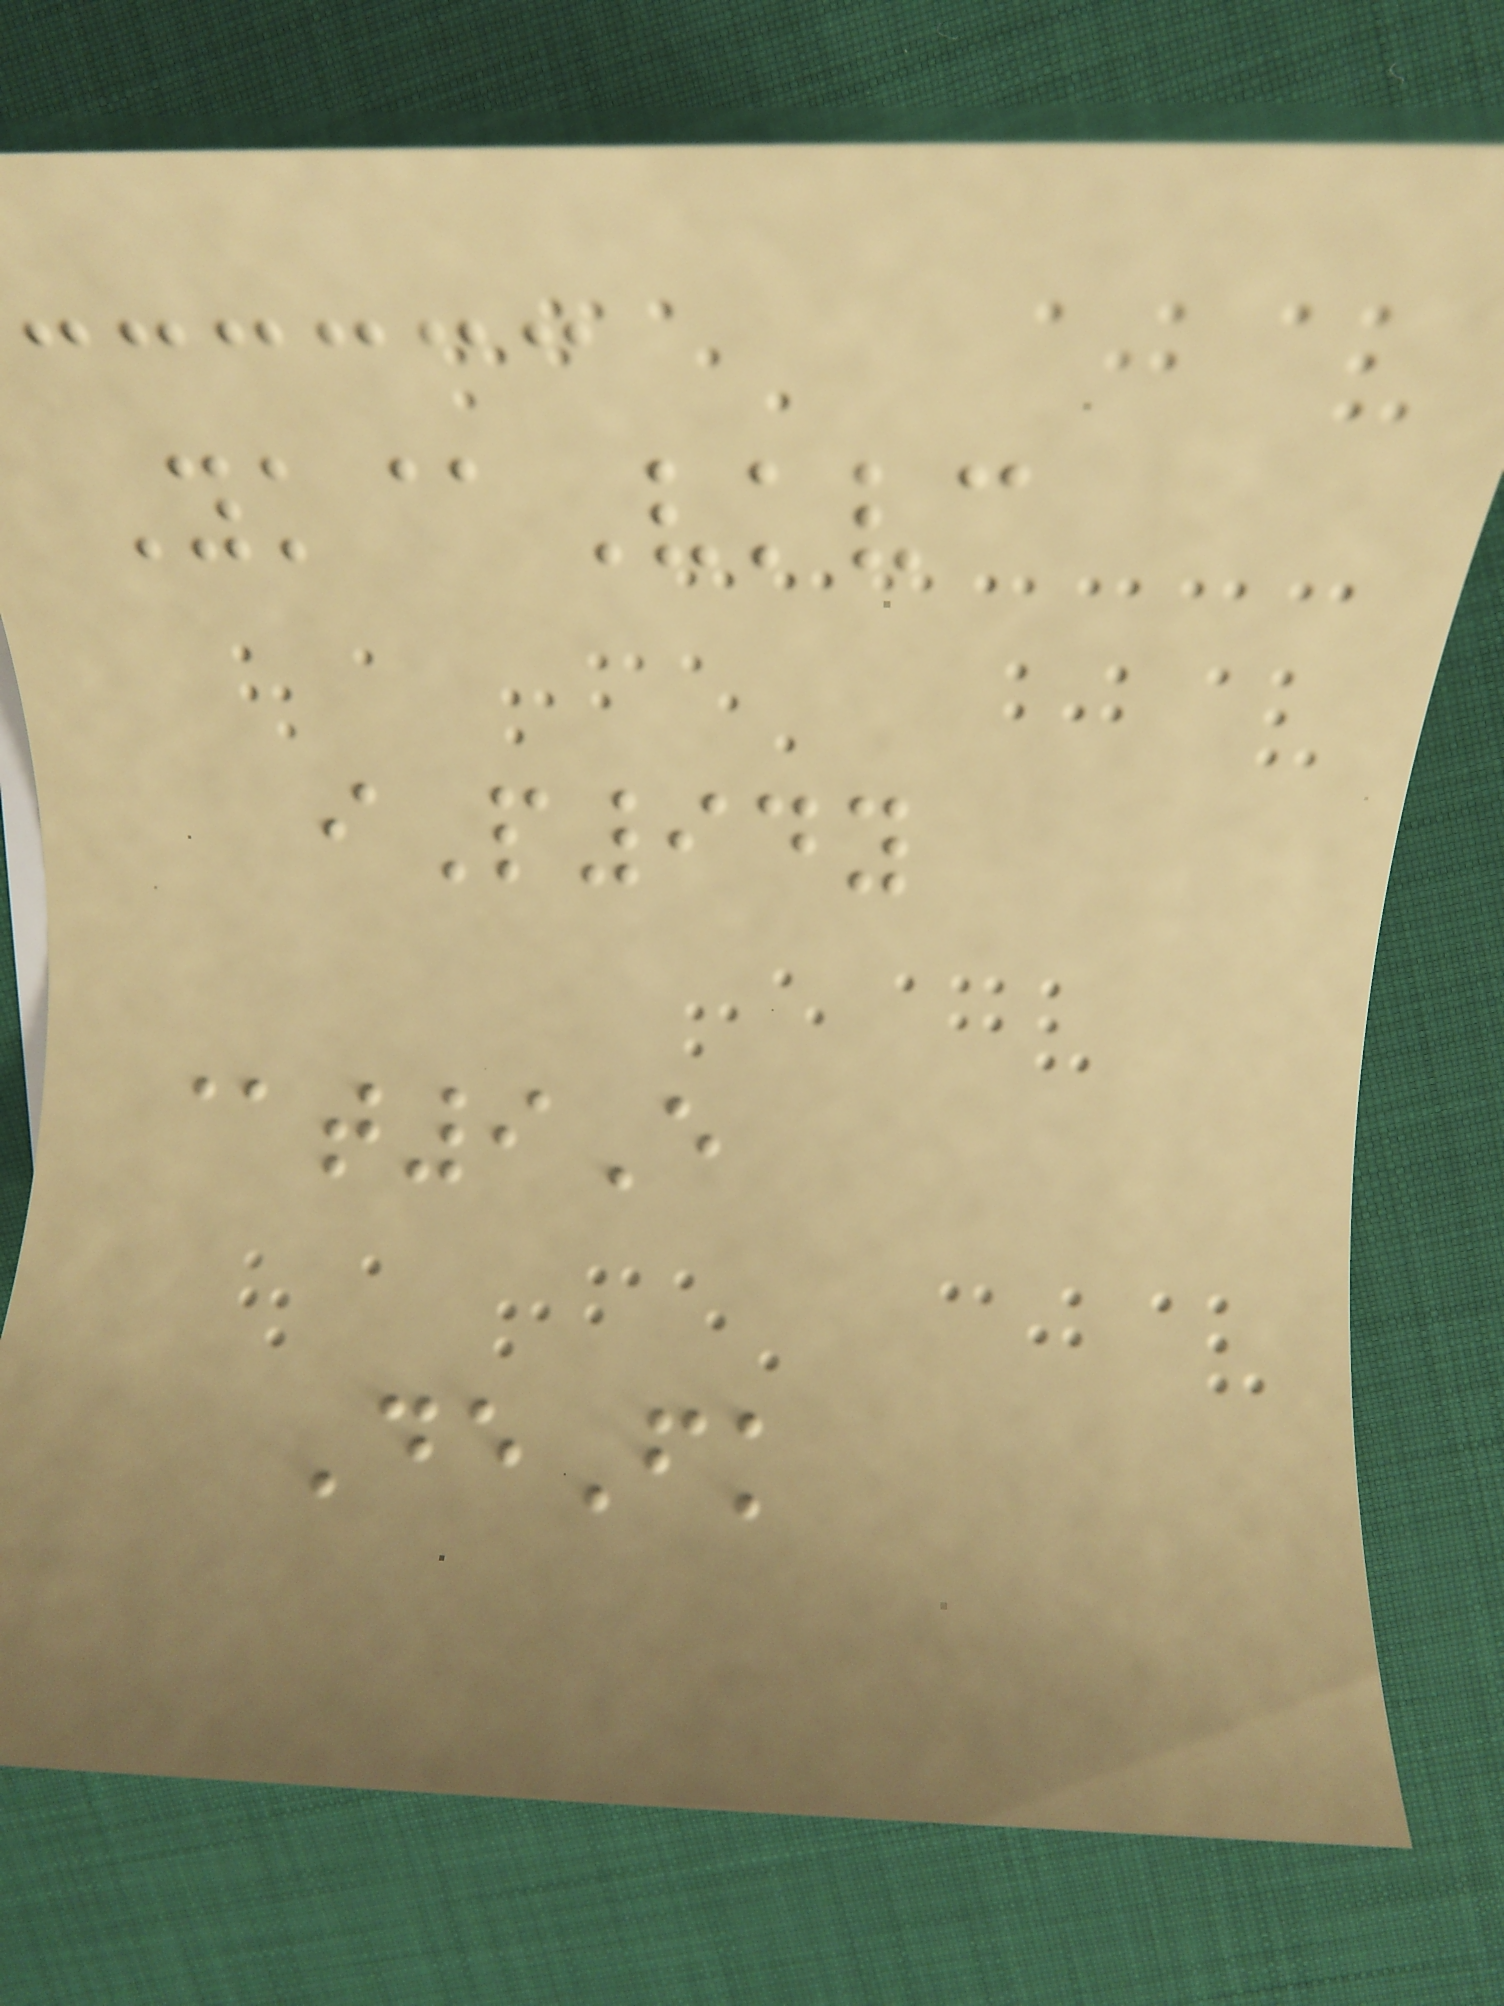Yk@Vkvc
iP94y
@t9E
DeFk
